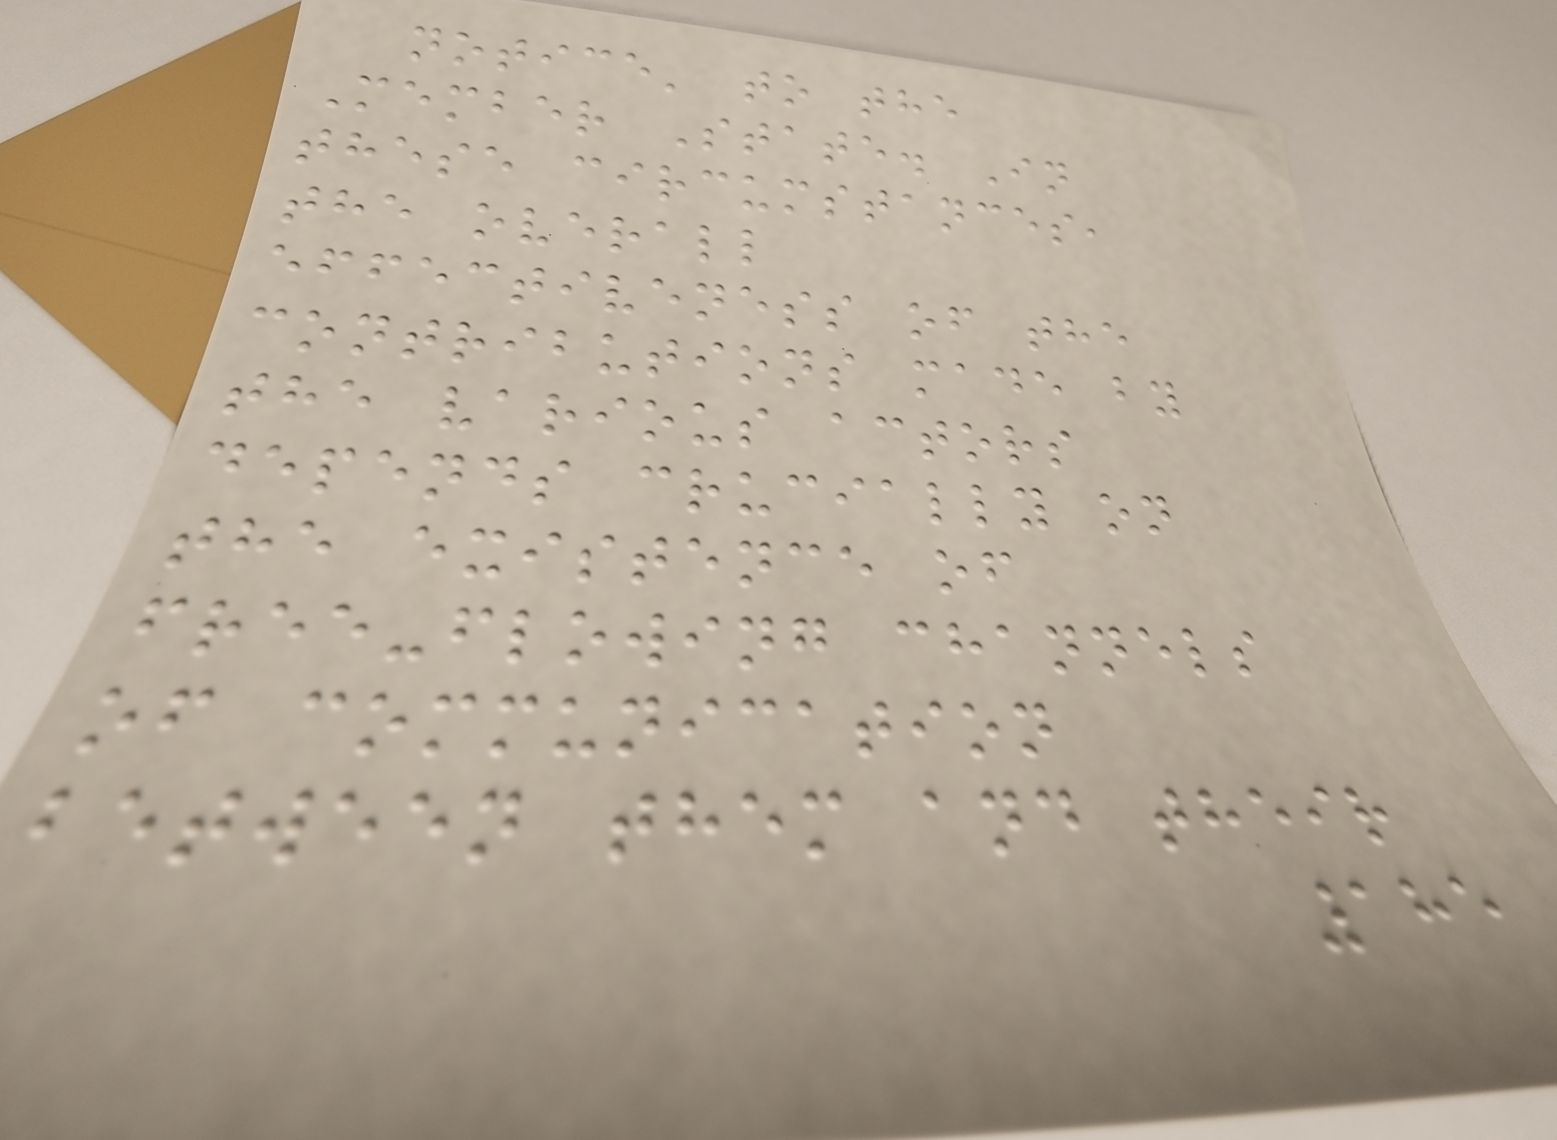notice' to the
Member State. In
these circumstances,
the overall
effectiveness of the
contributions made by
the various actors
depends crucially on
the existence of
free-flowing channels
of communication
between them and their
185
